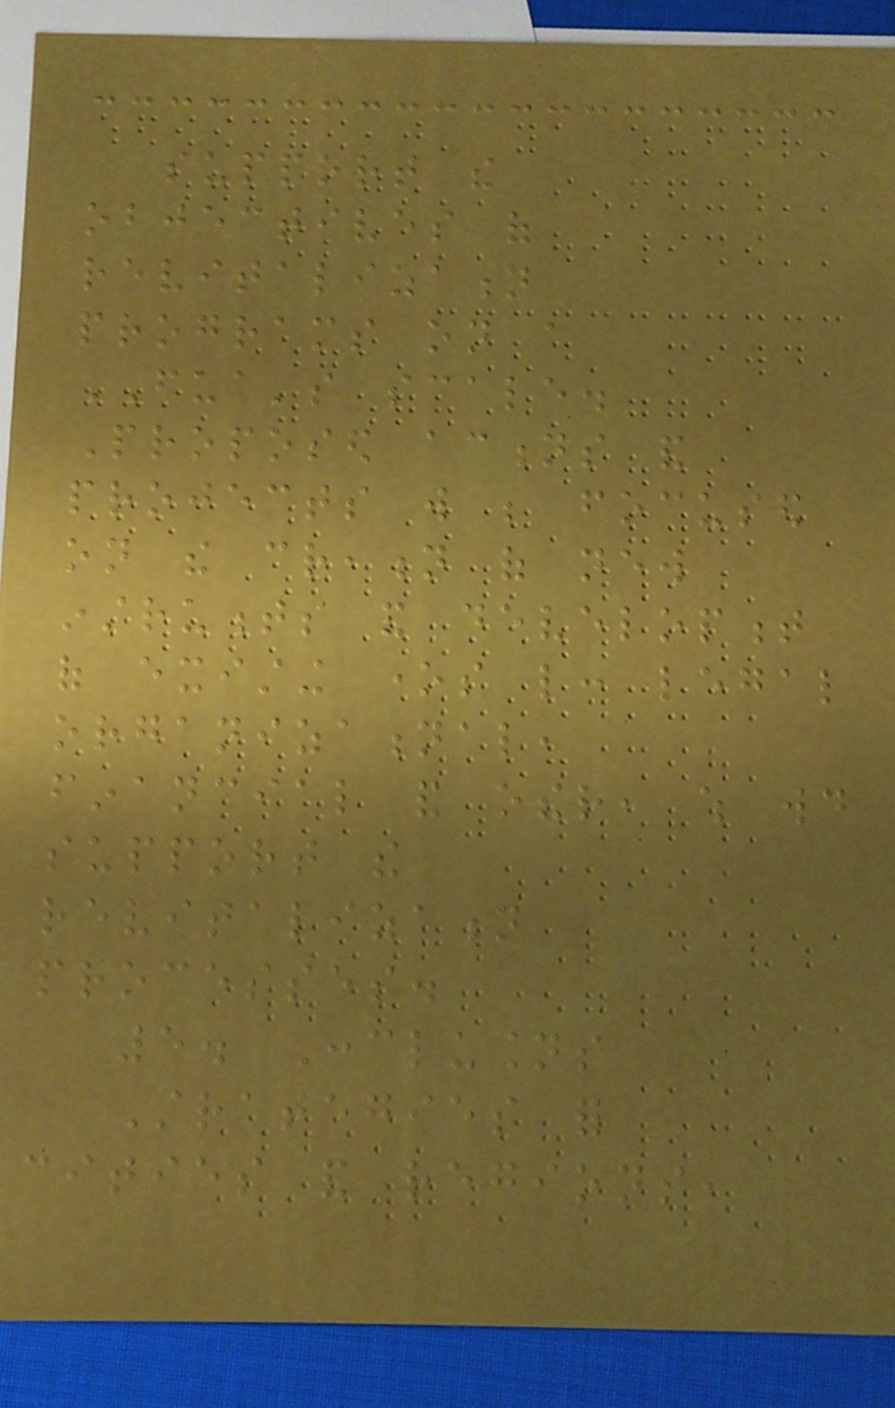support the
objectives of
revitalization
programs on a
FUA's scale.
Proposed actions and
projects will be focused
on the creation of new
instruments and development
of existing ones like: legal
organizational,
financial and other, which would
support the
revitalization
processes.
5. Conclusions
Strategies for
cities and regions,
